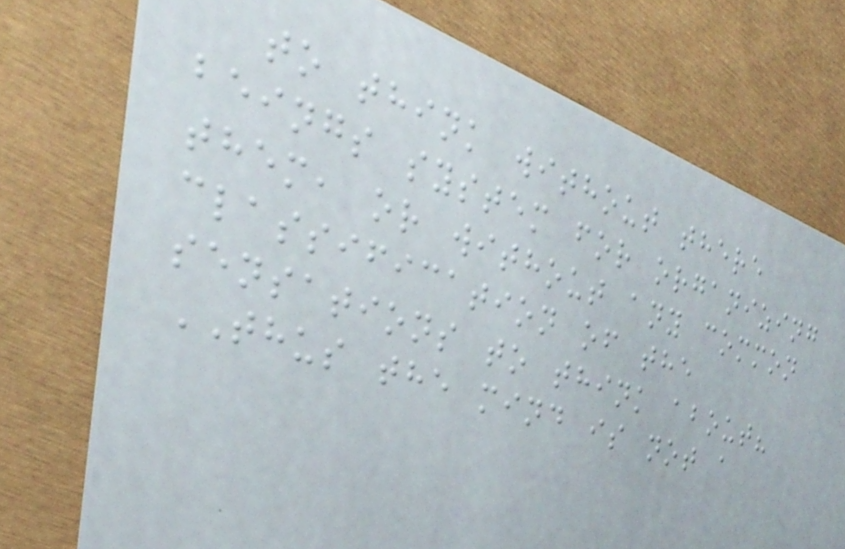to think without there
beings system for organizing
them, or without any common
classification of the
sensations to think about?
THUS the mind is not a
